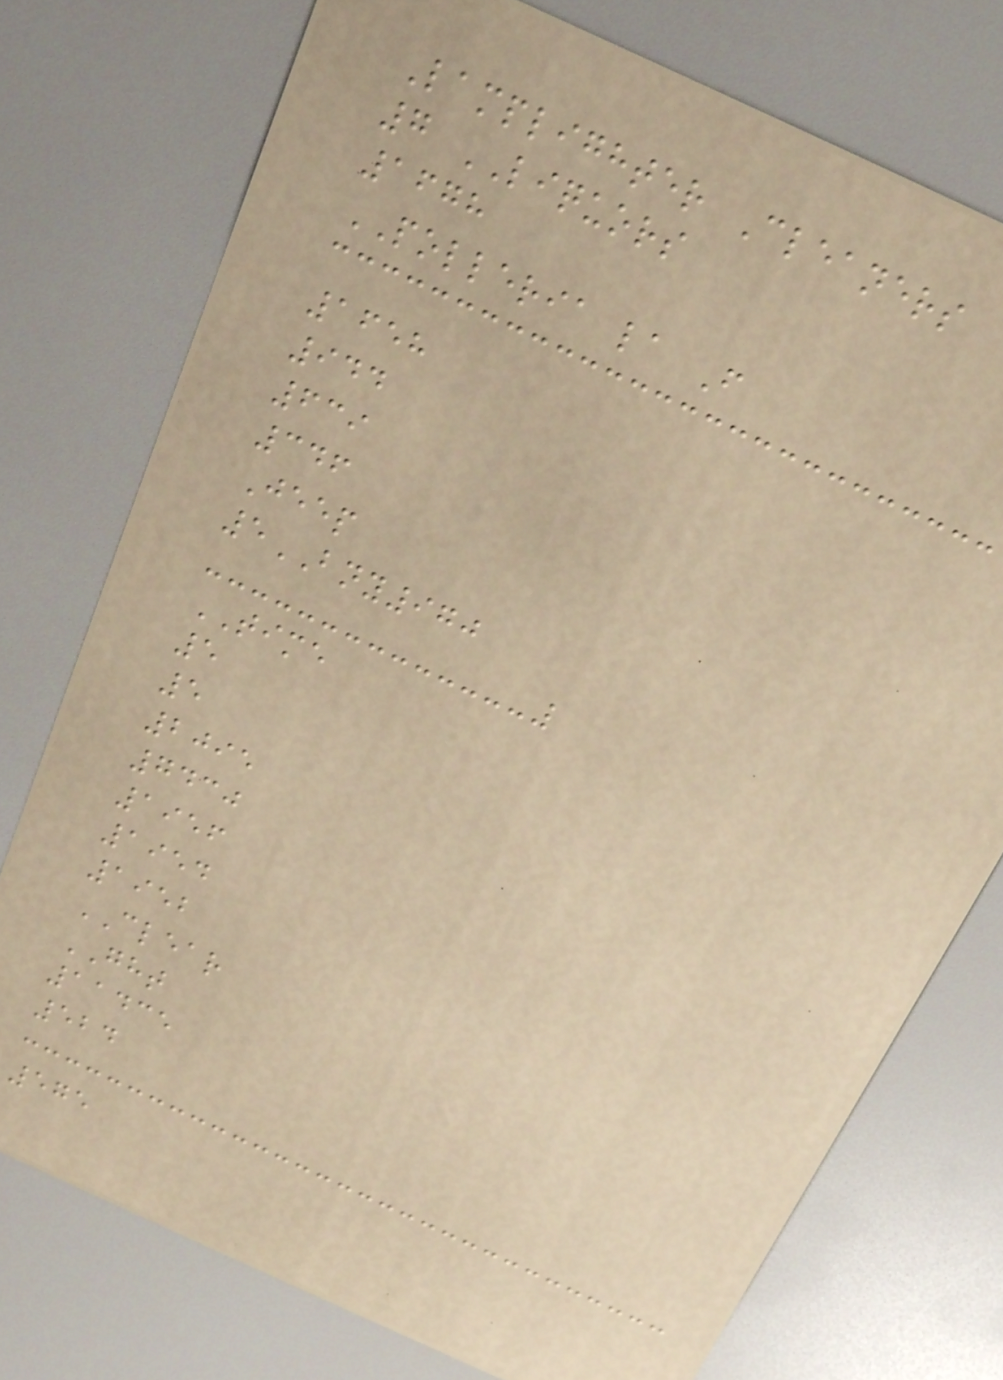Lamplighter Cleaners
7 LIQUORS
1678
POLLERIA la F
1658
944
639
346
Jeep
5BNY970
TIME
5
5
2095
7430
1956
1954
1952
CLEAR
GHT
11435
524
575
